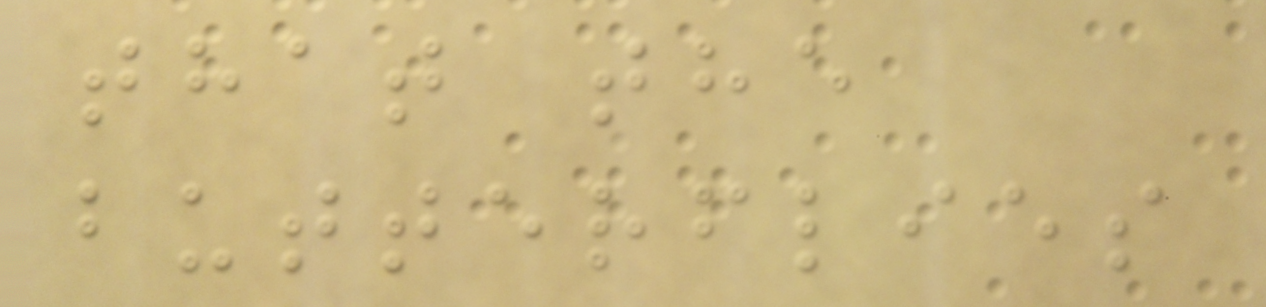that the
butterflies
